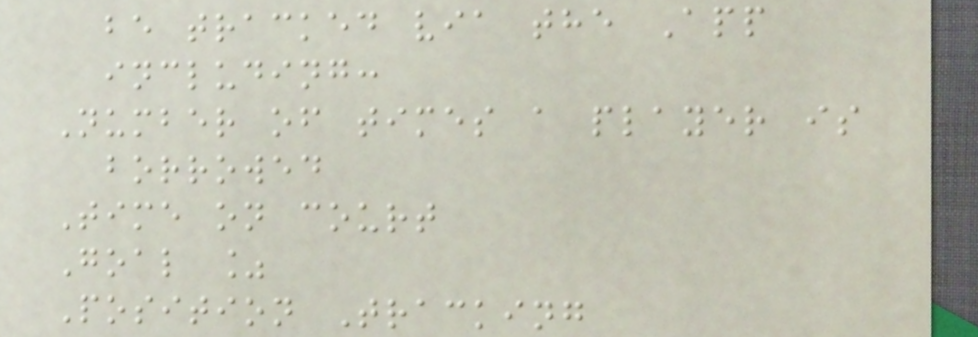be tracked via the App
including:
Number of times a player is
borrowed
Time on court
Goal %
Position Tracking
